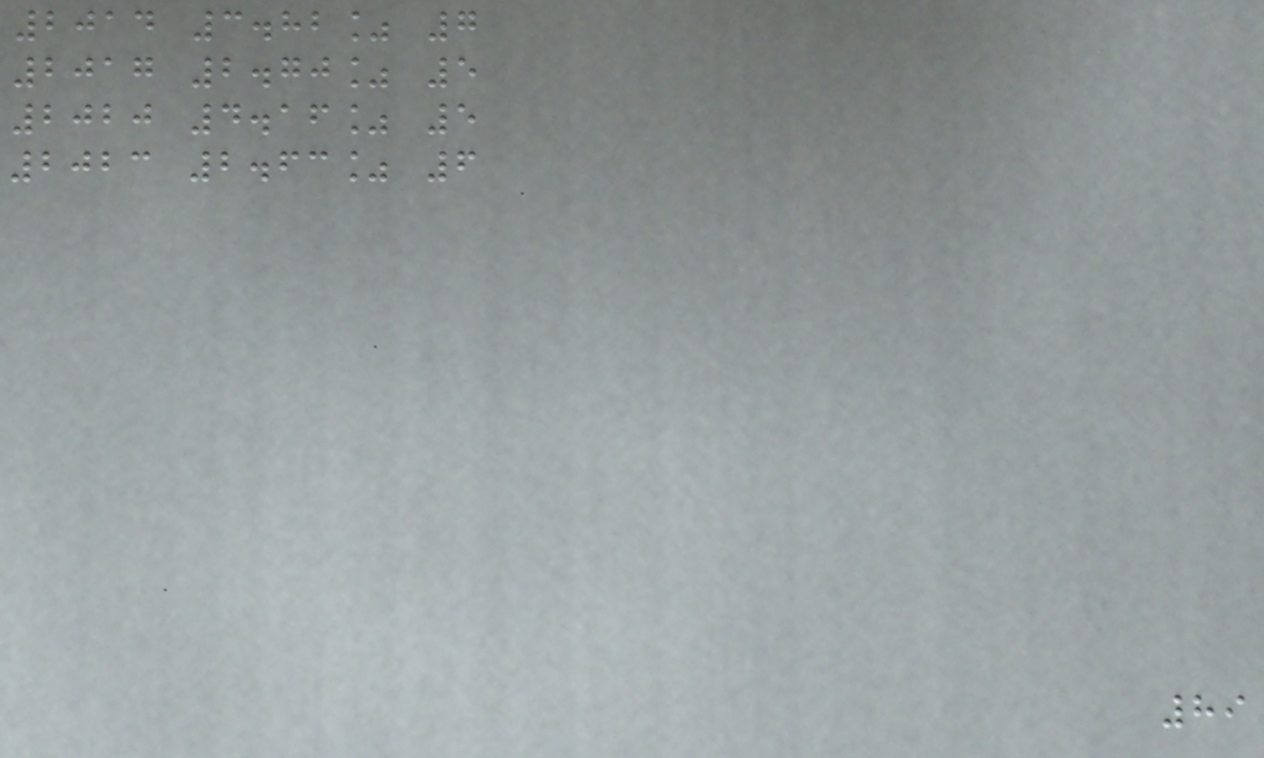2014 3.82% 7
2017 2.70% 5
2020 4.16% 5
2023 2.63% 6
89
